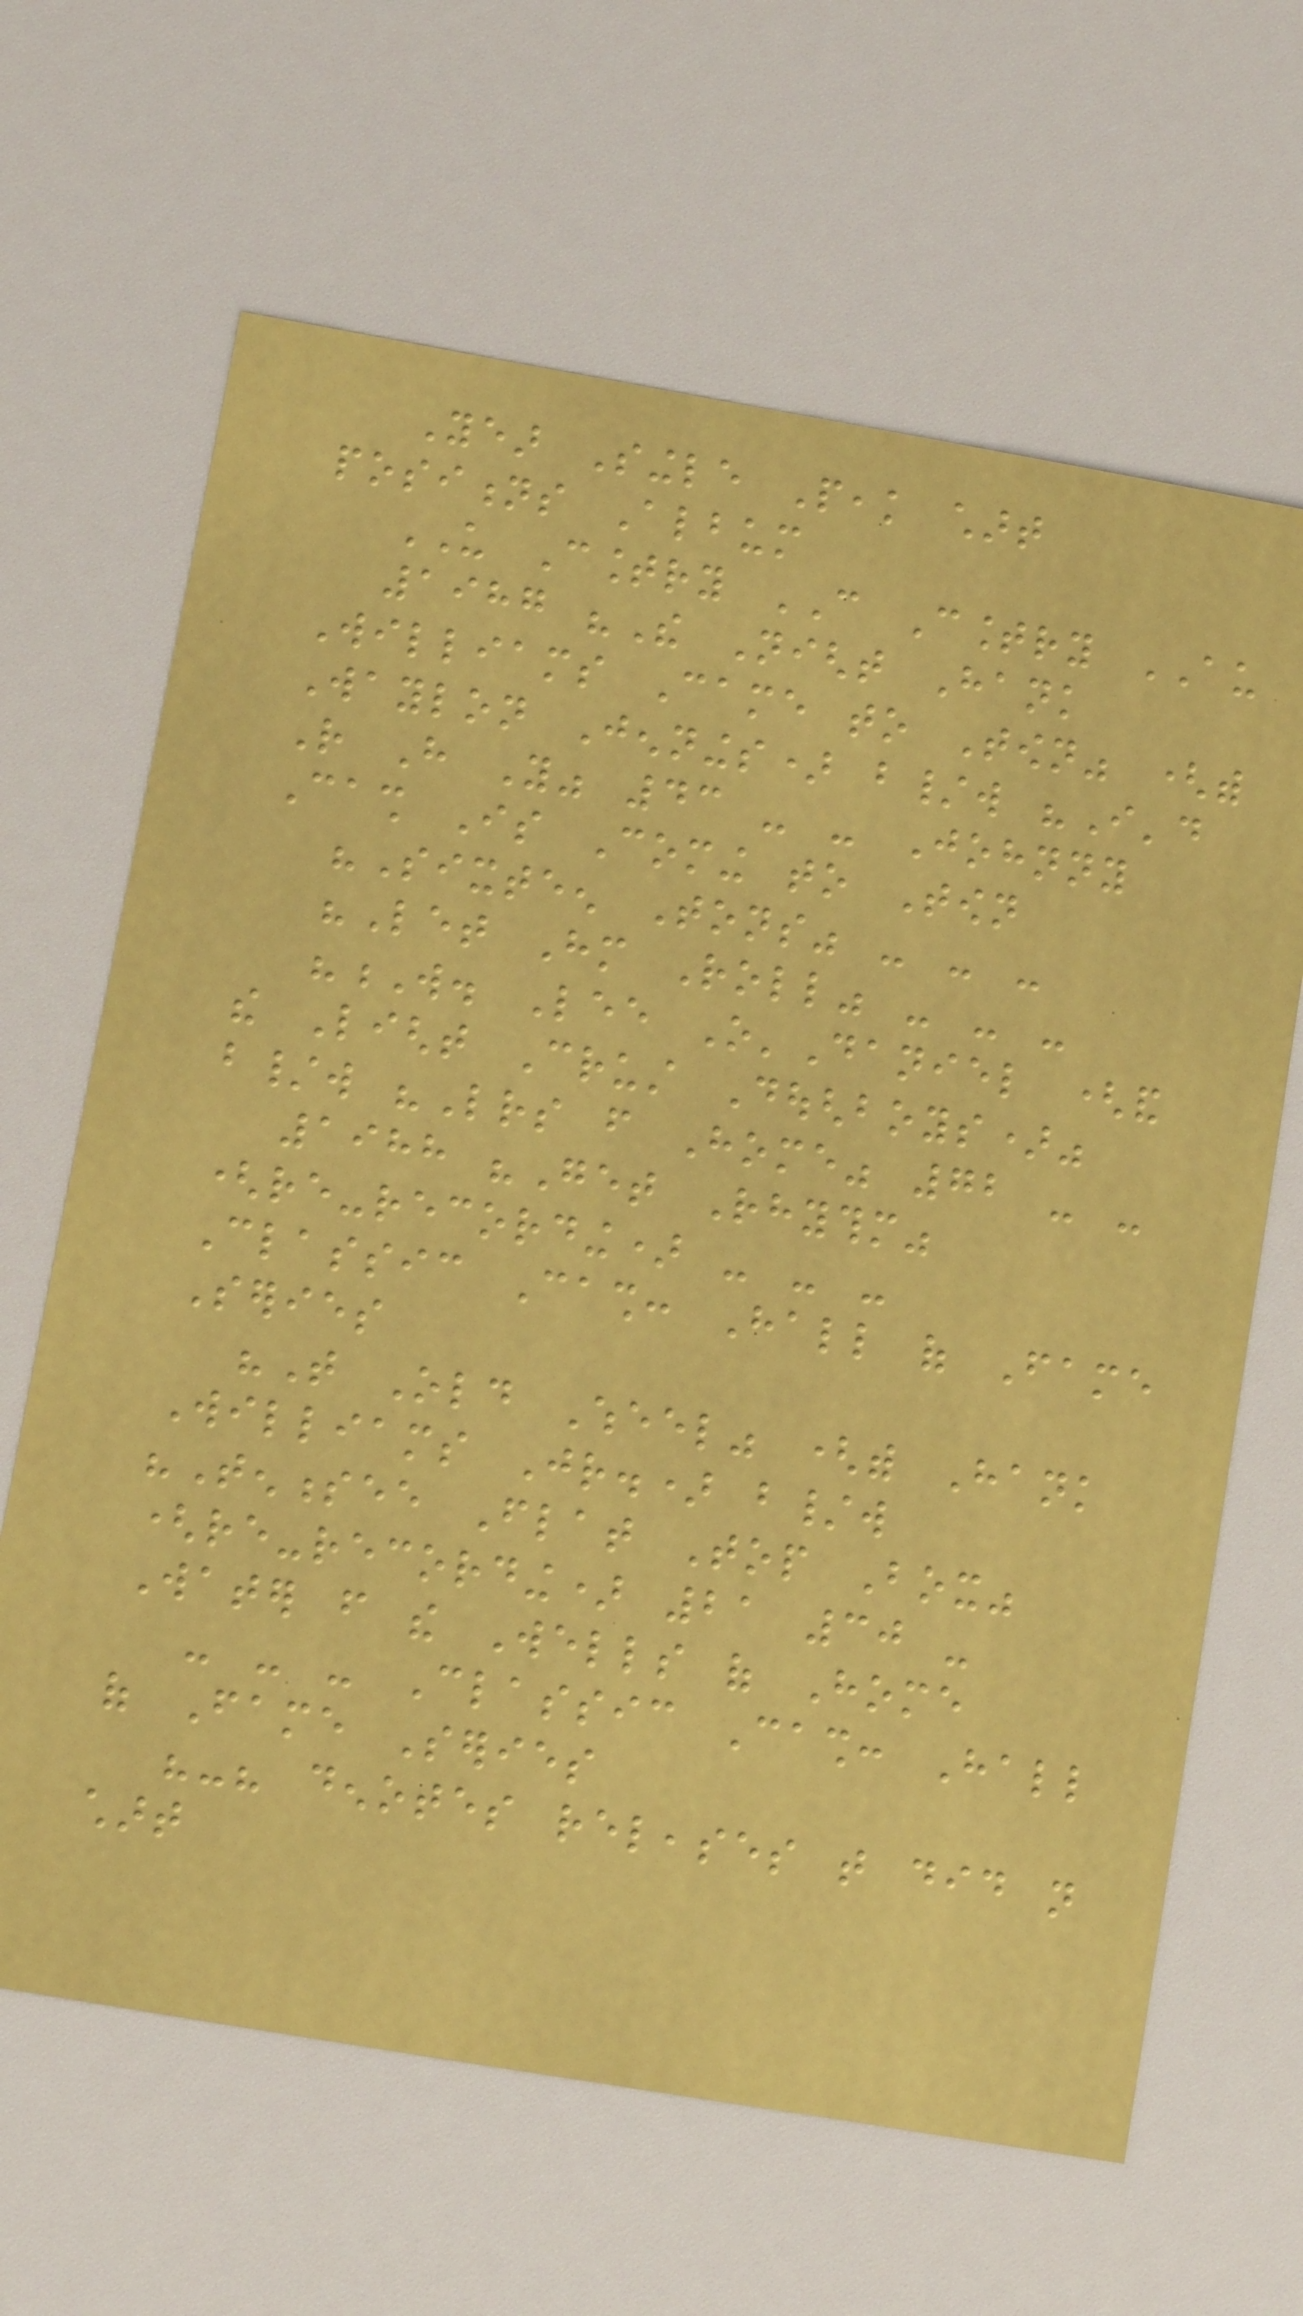Year Single Peak chart
positions Album
US Country CAN Country AU
1987 "The Night Hank
Williams Came to Town" (with
Waylon Jennings) b/w "I'd
Rather Have You" 43 - - Johnny
Cash Is Coming to Town
"Sixteen Tons" - - -
"Let Him Roll" - - -
"W. Lee O'Daniel (and
the Light Crust Doughboys)"
b/w "Letters from Home" 72 - -
1988 "Get Rhythm"
(re-recording) - - -
Classic Cash: Hall of Fame
Series
"That Old Wheel" (with Hank
Williams Jr.) b/w
"Tennessee Flat Top Box"
(re-recording) 21 30 -
Water from the Wells of Home
- - - Classic Cash: Hall
of Fame Series
"-" denotes releases that did not
chart
